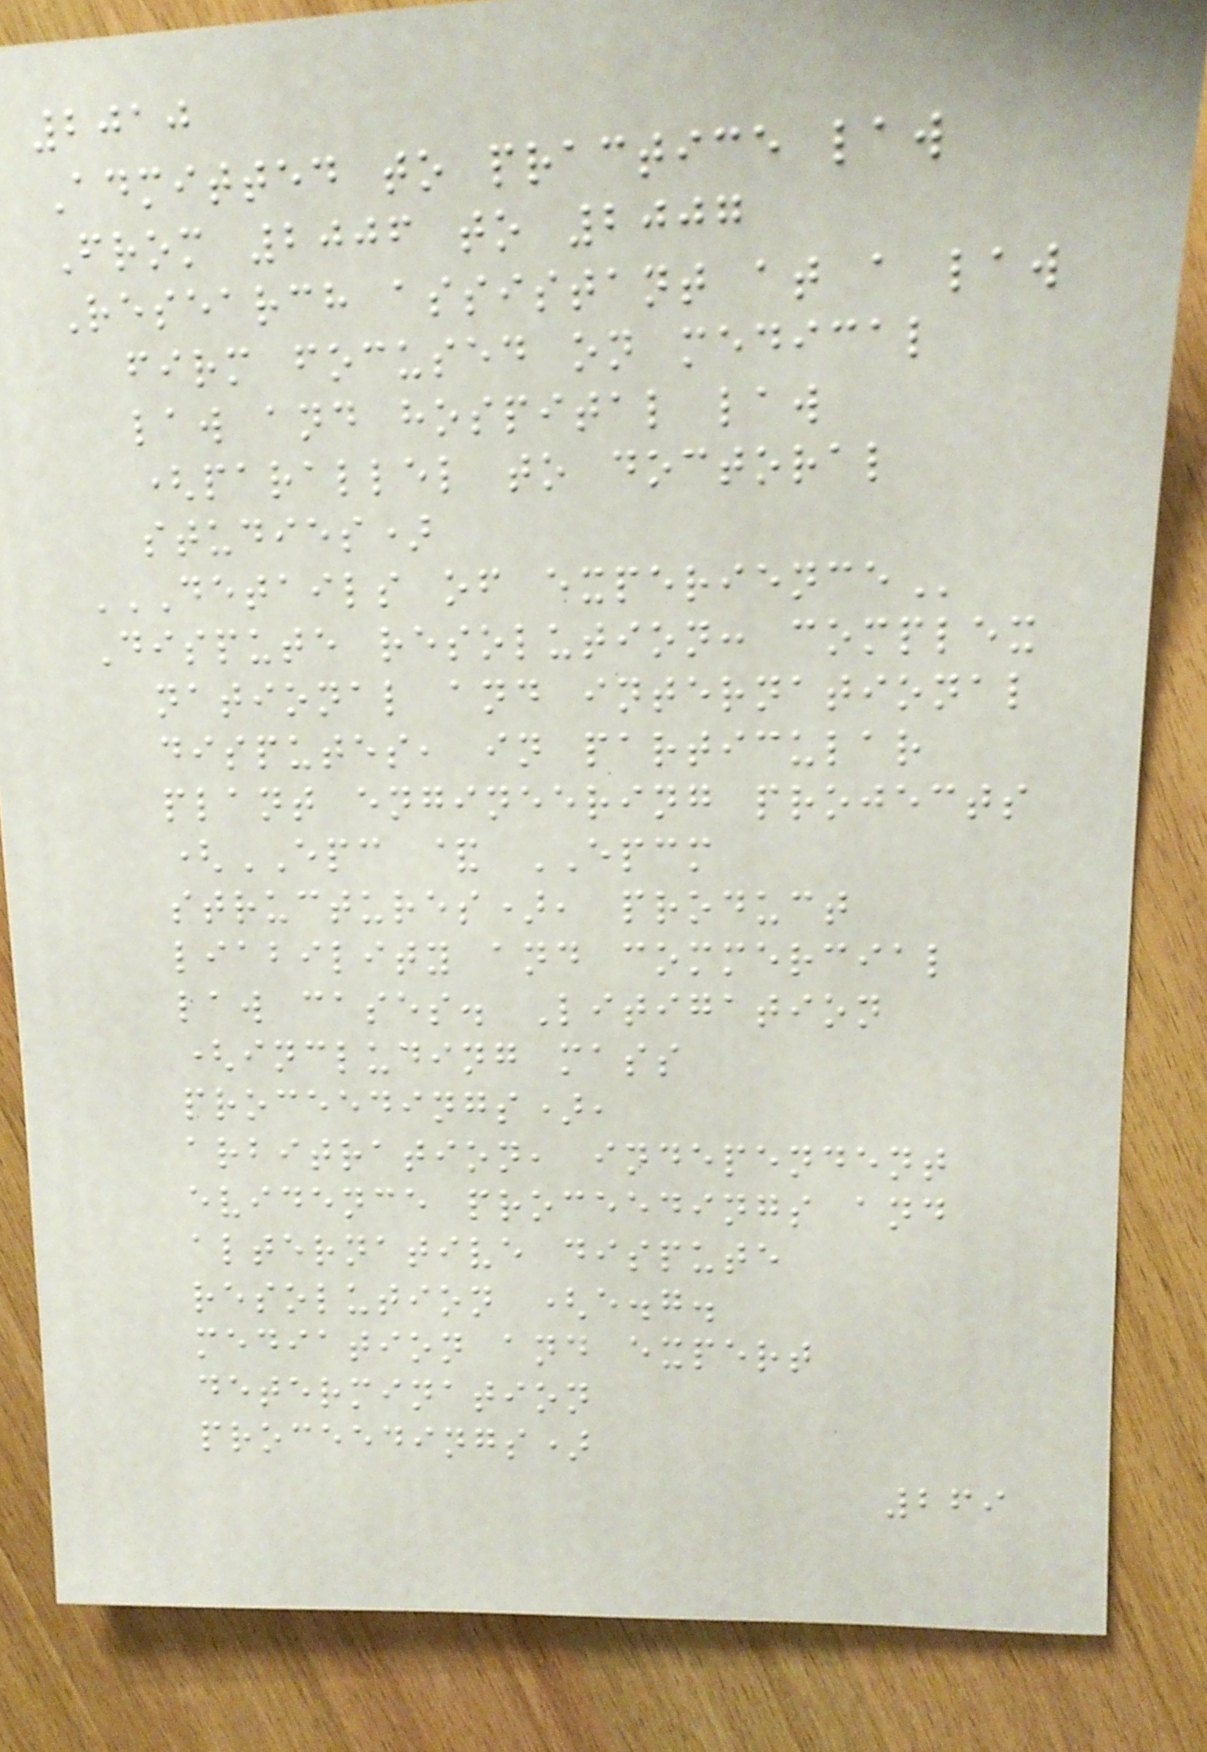2010
Admitted to practice law
From 2006 to 2007
Research assistant at a law
firm focused on medical
law and hospital law
(parallel to doctoral
studies)
DETAILS OF EXPERIENCE
Dispute resolution: complex
national and international
disputes, in particular
plant engineering projects
(EPC & EPCM
structures), product
liability and commercial
law cases. Litigation
(including mass
proceedings),
arbitration, independent
evidence proceedings and
alternative dispute
resolution (e.g.
mediation and expert
determination
proceedings)
269
